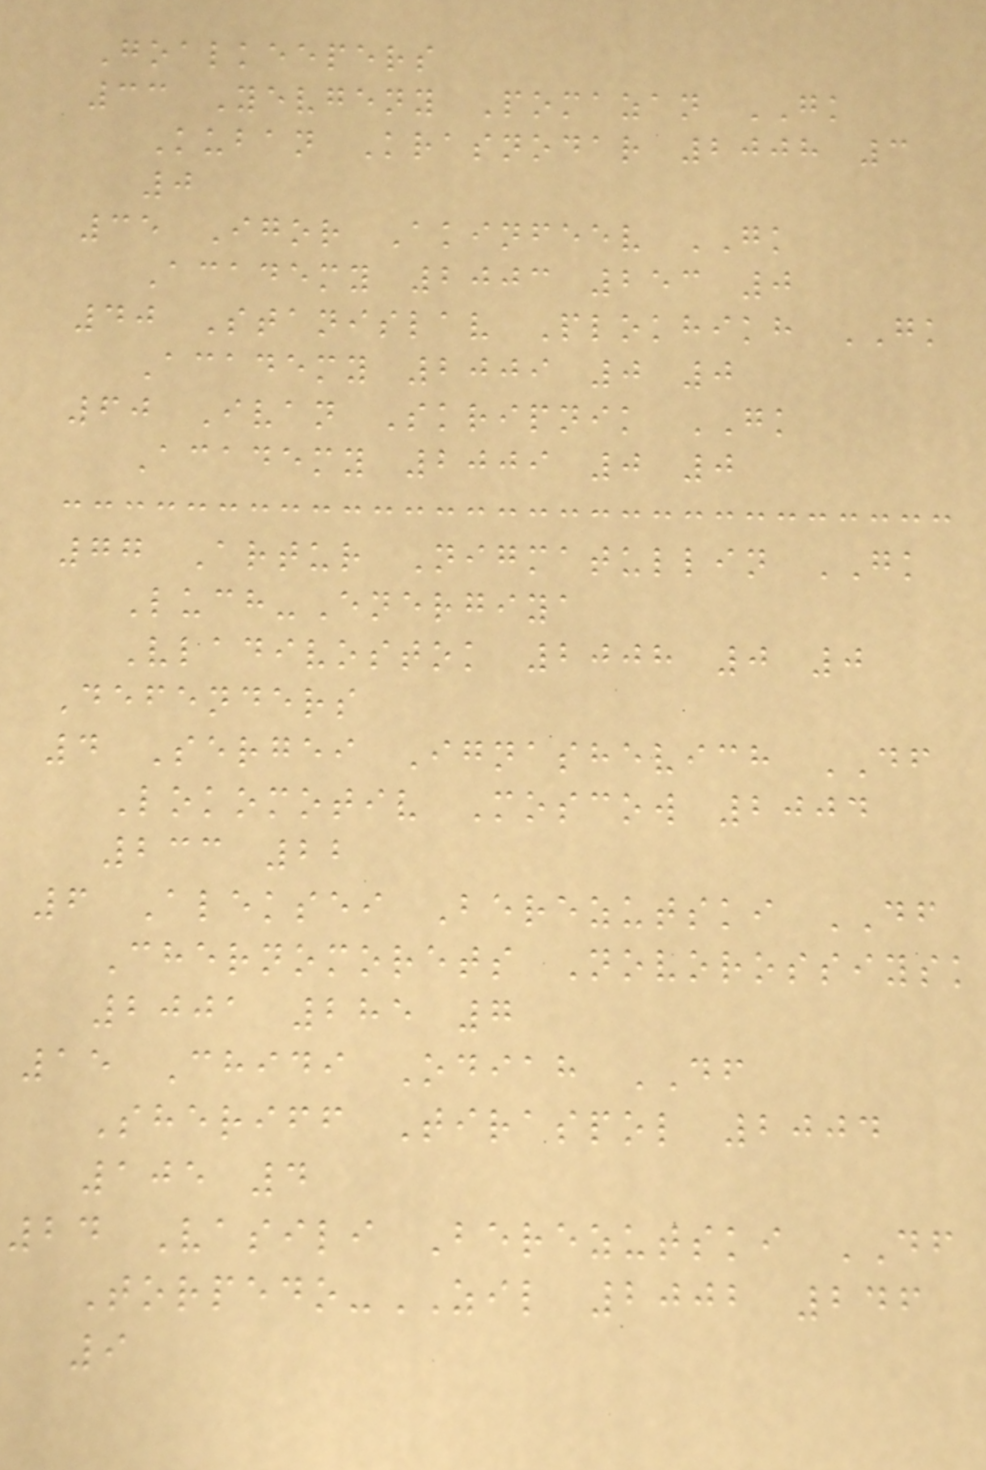Goalkeepers
33 Yevgeny Pomazan GK
Kuban Krasnodar 2008 3
0
35 Igor Akinfeev GK
Academy 2003 253 0
40 Stanislav Plokhikh GK
Academy 2009 0 0
60 Ivan Skripnik GK
Academy 2009 0 0
77 Artur Nigmatullin GK
Luch-Energiya
Vladivostok 2008 0 0
Defenders
4 Sergei Ignashevich DF
Lokomotiv Moscow 2004
233 22
6 Aleksei Berezutski DF
Chernomorets Novorossiysk
2001 285 7
15 Chidi Odiah DF
Sheriff Tiraspol 2004
105 4
24 Vasili Berezutski DF
Torpedo-ZIL 2002 246
9
